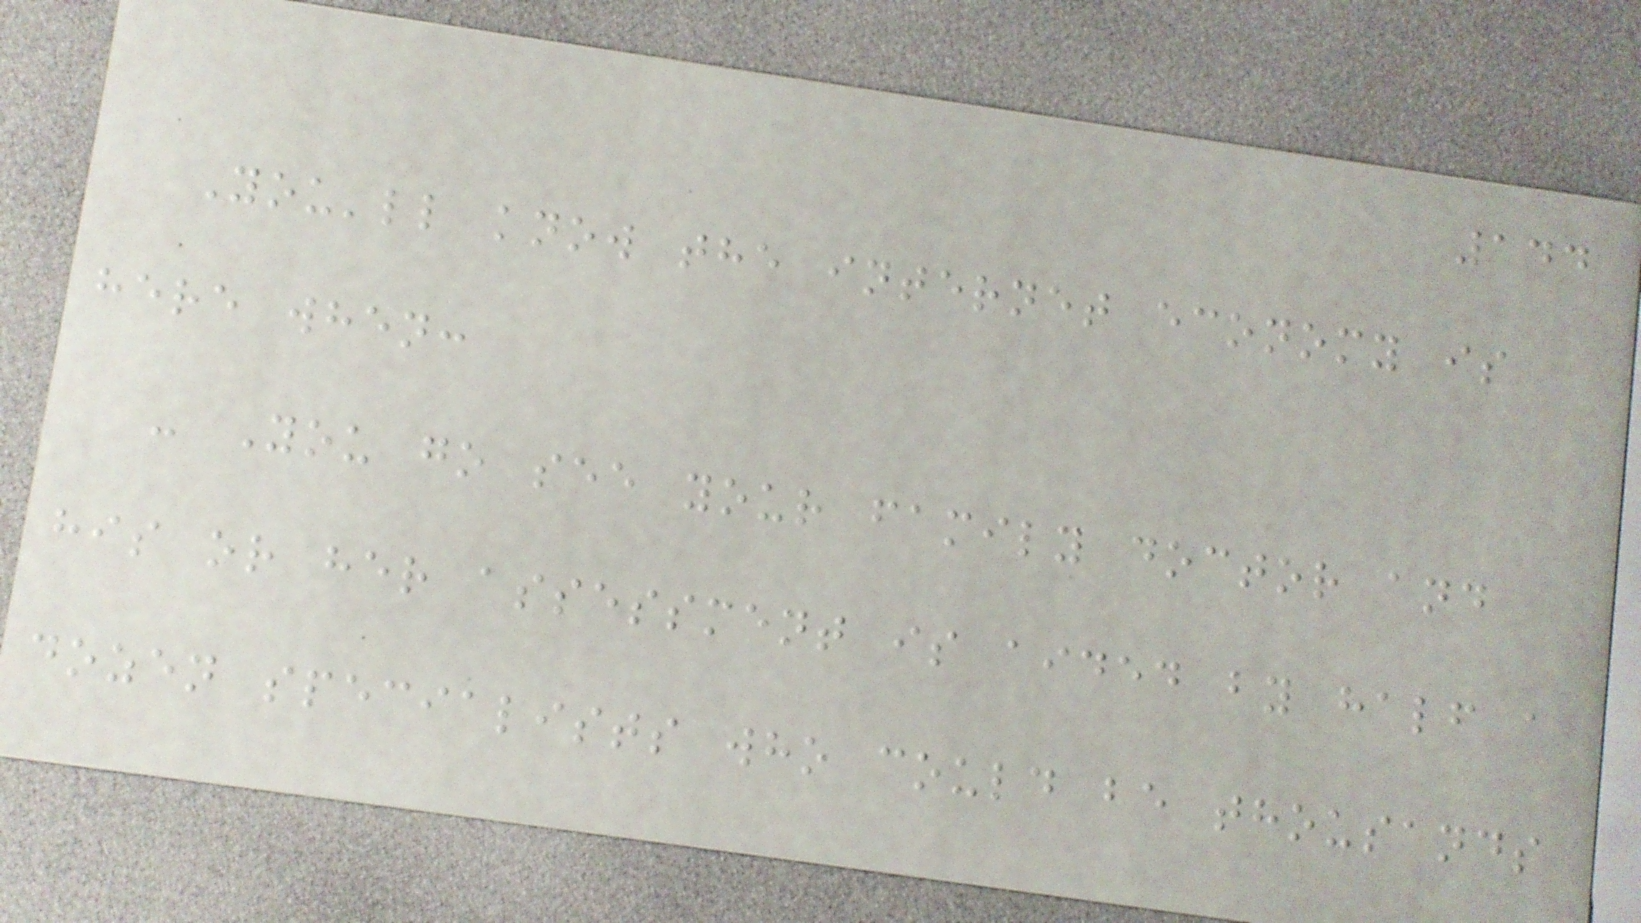144
You'll know the internet economy is
here when:
- You go see your family doctor and
his or her assessment is aided by half a
dozen specialists who could be thousands
